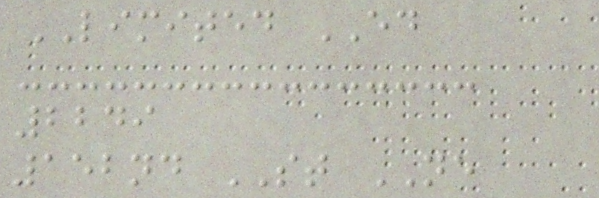LIMITED ED
2249
152nd ST NE
